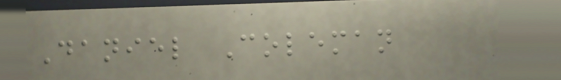Daniel Coleman
